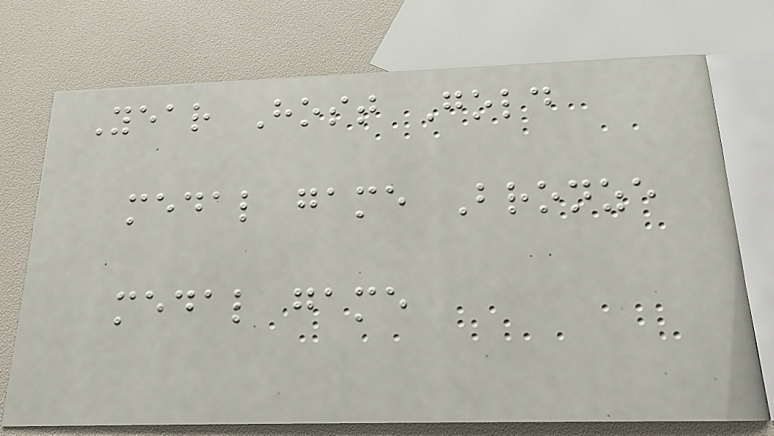Year Host Gold
medal game Bronze
medal game
